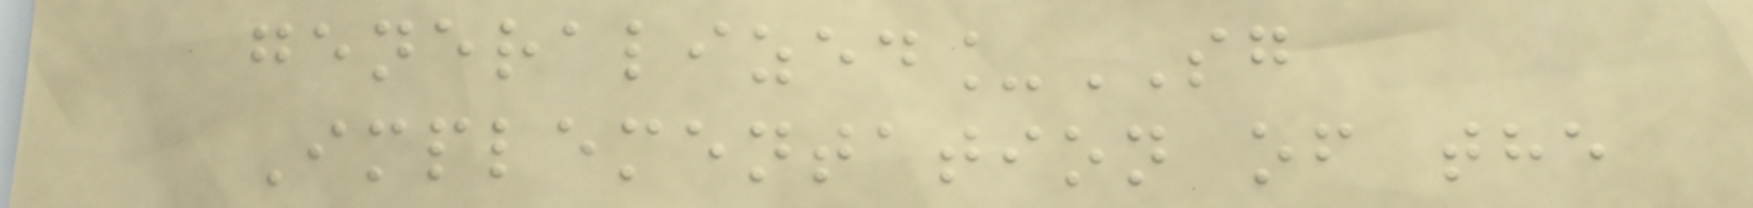generalized_SG
Implementation of the
